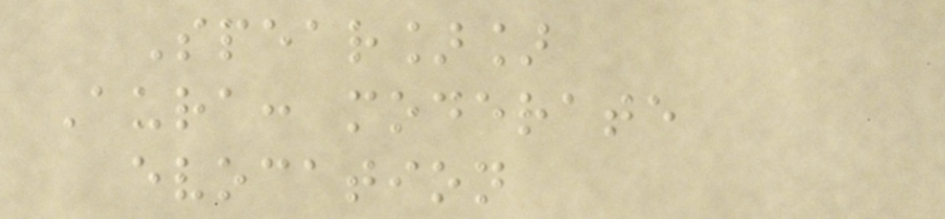Spear]]
Aura: moderate
evocation
